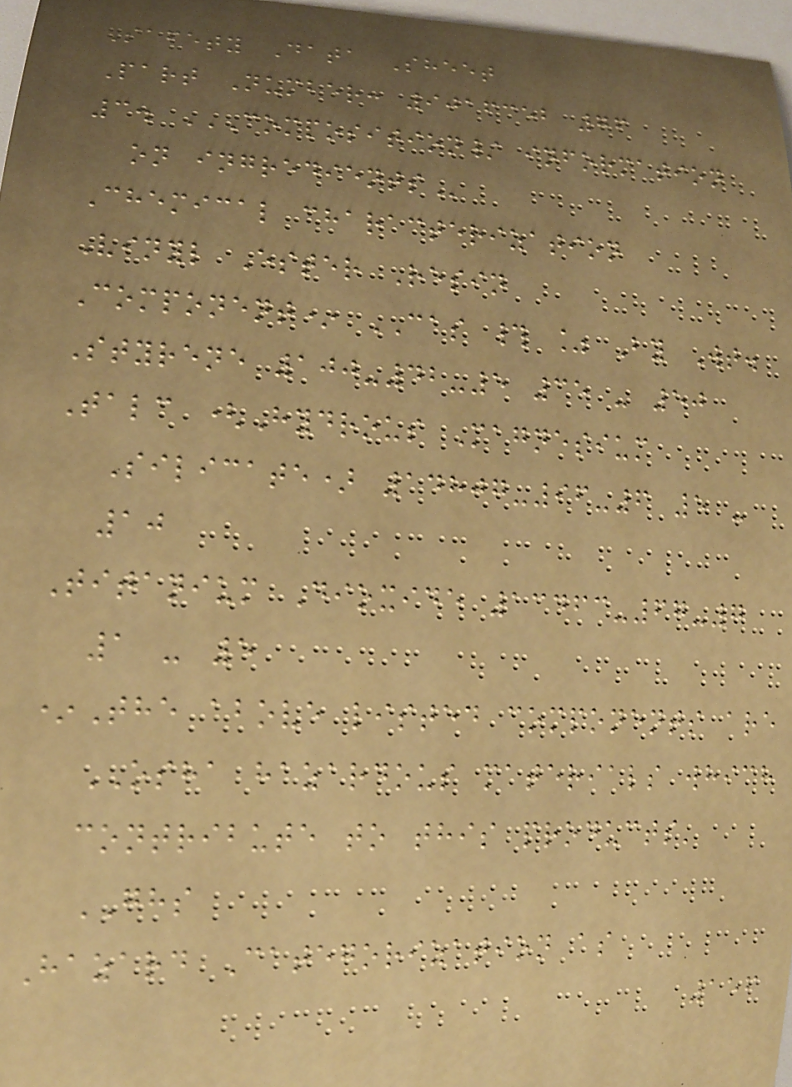Safety Data Sheet
Part Number: 9016352 76
3. COMPOSITION/ INFORMATION
ON INGREDIENTS
Chemical characterization
Vinyl Ester Resin
Component* CAS # % By Wt.
Styrene 100-42-5 35 - 50
Talc (Hydrous Magnesium
Silicate) 14807-96-6 5 -
10
Titanium Dioxide 13463-67-7
1 - 5
*The above listed components are
OSHA hazardous materials which
contribute to this products'
GHS
Hazard Categorization as
156
